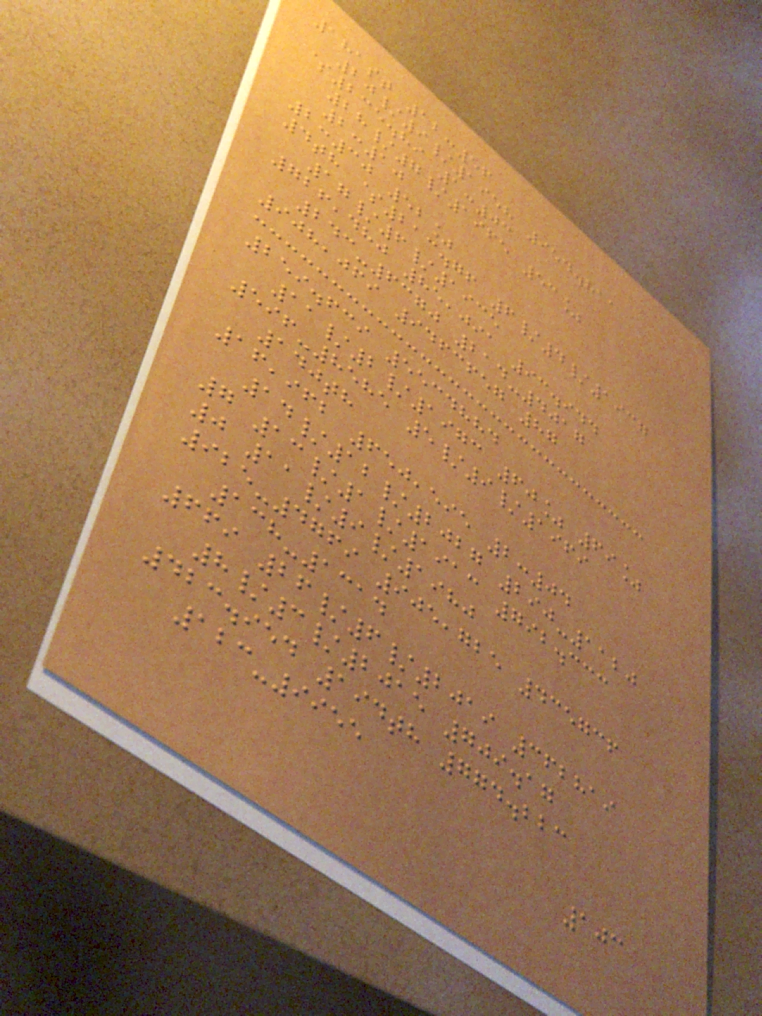181st 12:56
20/9/1958 954.811
$235.89 1:03
28/7/1965 53%
2:10
2:30 52%
4th $213.76 6/4/1937
17/6/1935
726,480 85,091 93.944
243-6370 214-4017
908,069 9463657 87
259.639 5534884
11/2/1973 60% 69%
596-8585 5/9/1969
140th
16,962 650,595 2:04
14/12/2027 290-1120
7 13/1/1913 792.333
0 11/9/1980
925-4769 905,725 435736
138-1314
669 26/6/2019 362819
8/3/2015 709.17
423.954 194th 774.223
123-9955
103
